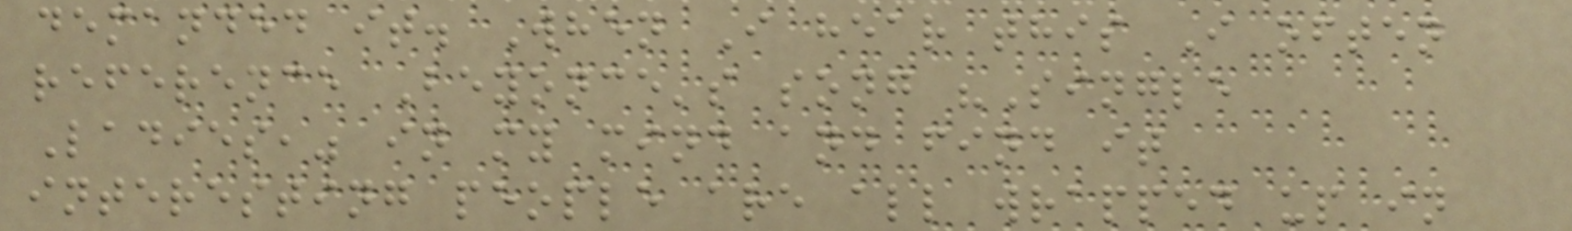demanded it. When I hear this I often
reference Beyonce's song "Single
Ladies," in my mind and find it
interesting people are all wrapped up in
